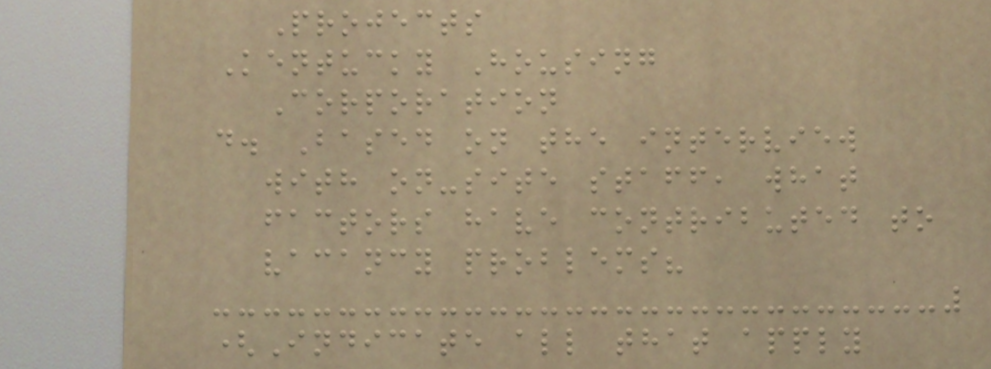Projects
Kentucky Housing
Corporation
d. Based on the interview
with on-site staff, what
factors have contributed to
vacancy problems?
(Indicate all that apply
